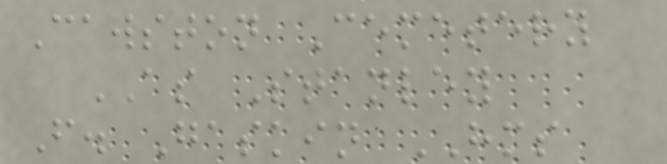Cawston Cemetery
AS Stanley
F. Gaskin HMS
